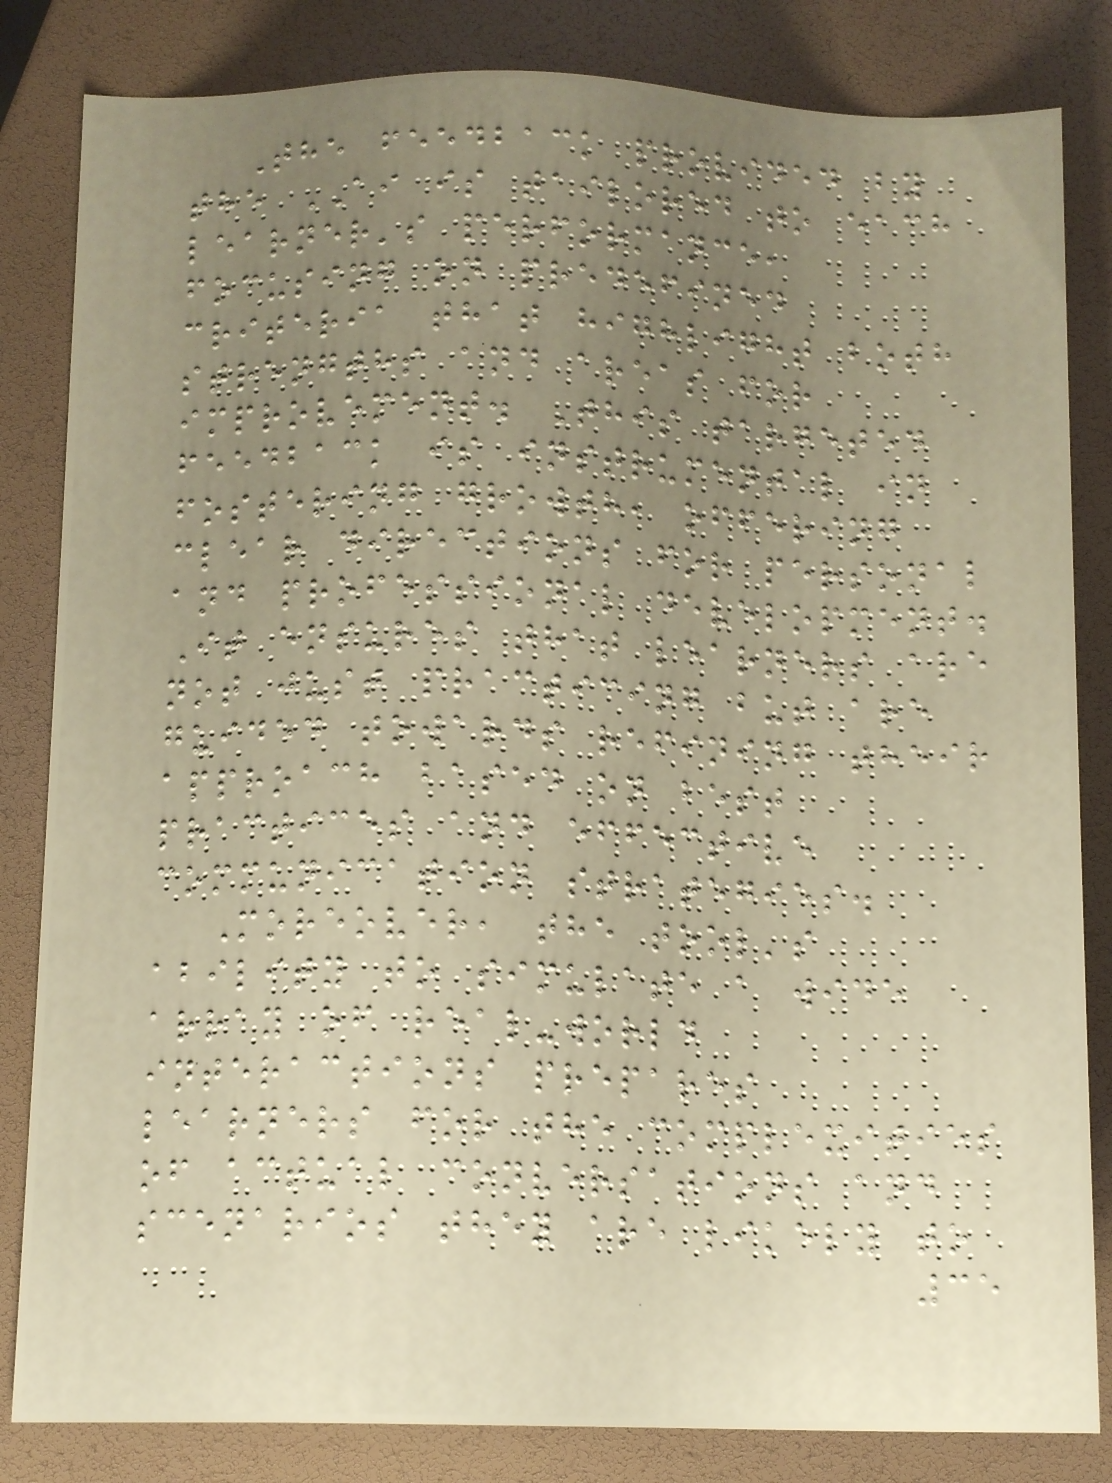The feedback provided by
the AI is tailored to each
learner's performance,
focusing on predefined
criteria that highlight both
strengths and areas for
improvement. This targeted
feedback is instrumental in
fostering growth, offering
clear directions for personal
and professional development.
It ensures that learners are
not just practicing but are
guided towards refining their
approach based on best
practices and effective
communication strategies.
Moreover, the tool's
ability to simulate a wide
array of real-world
interactions prepares
learners for the complexities
of actual conversations and
scenarios they are likely to
35
